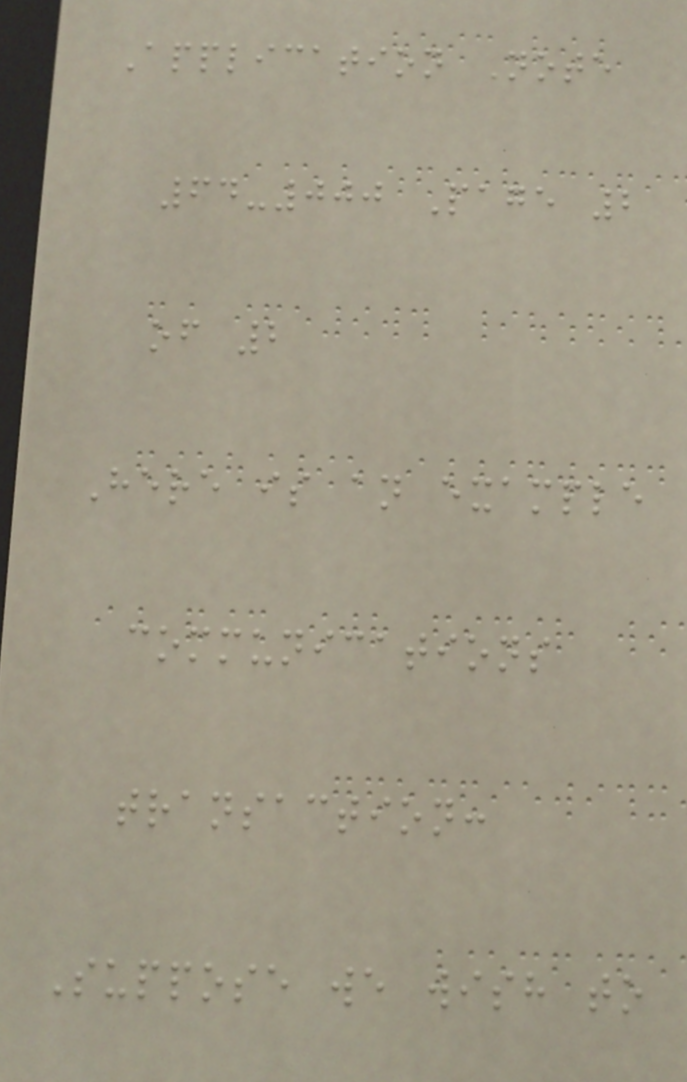Application Note
64-000 Page 2
of 2
Here is an example
communications
transaction:
Suppose we wish to
